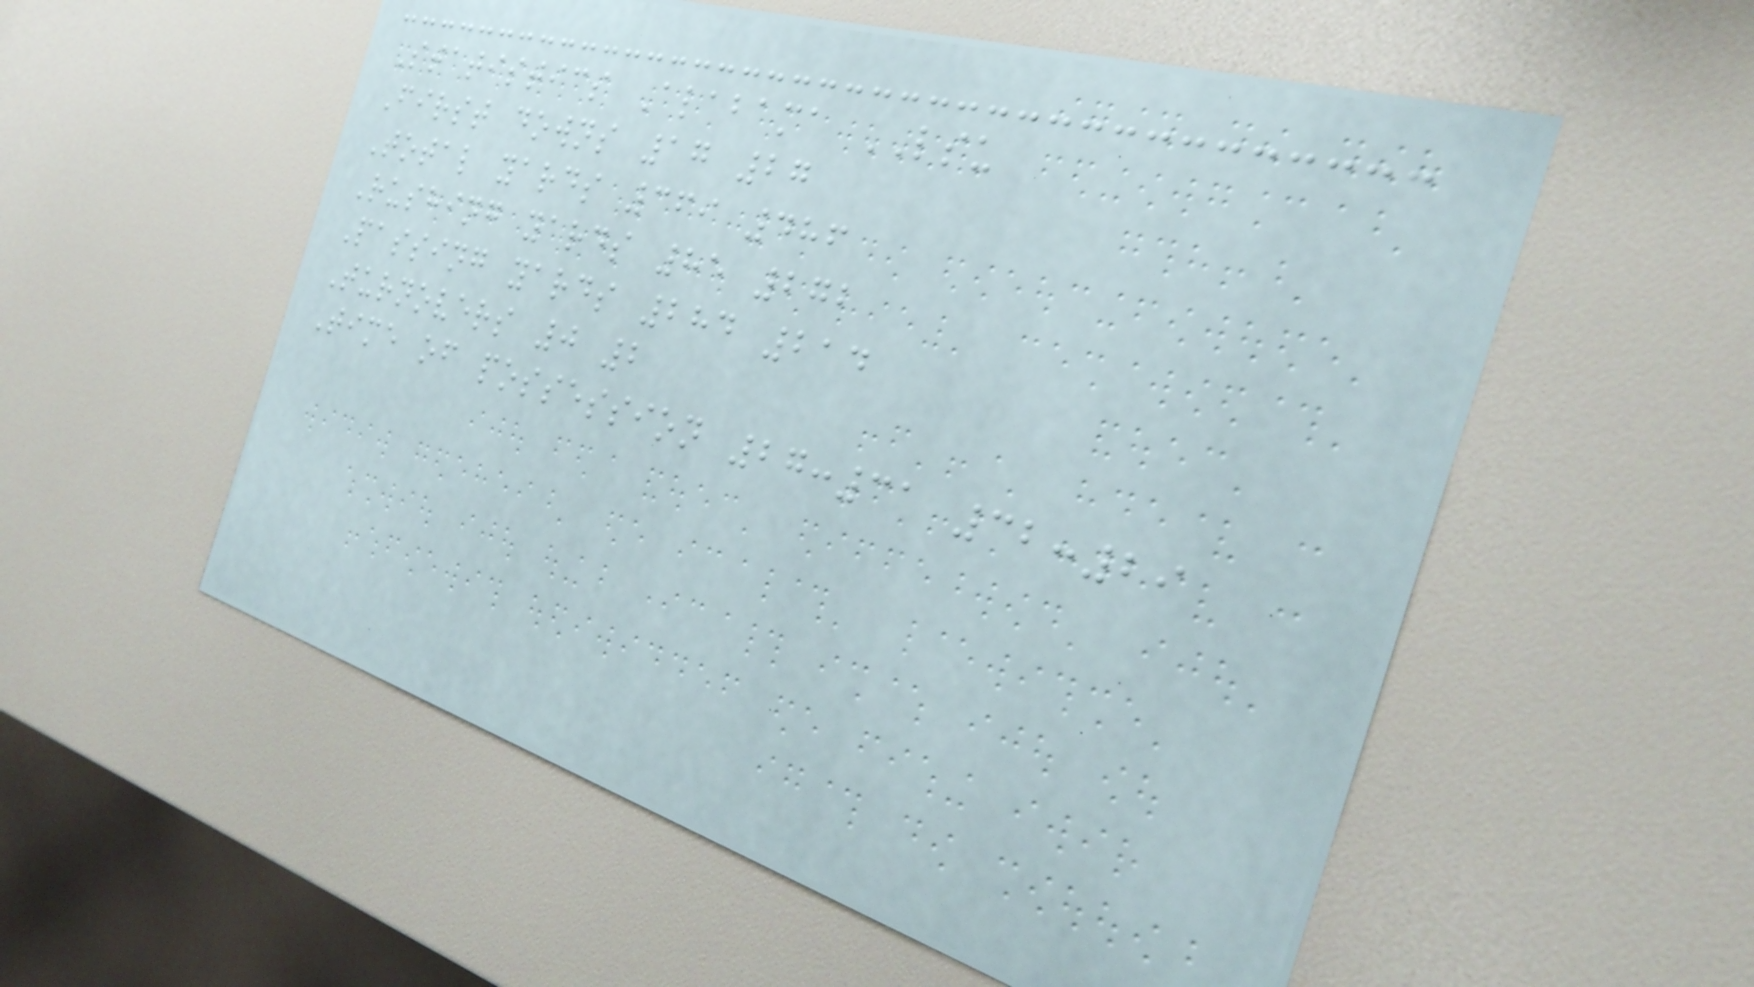Statistics Alabama LSU
First downs 17 27
Total yards 369 486
Rushing yards 85 272
Passing yards 284 214
Turnovers 0 2
Time of possession 27:31 32:29
